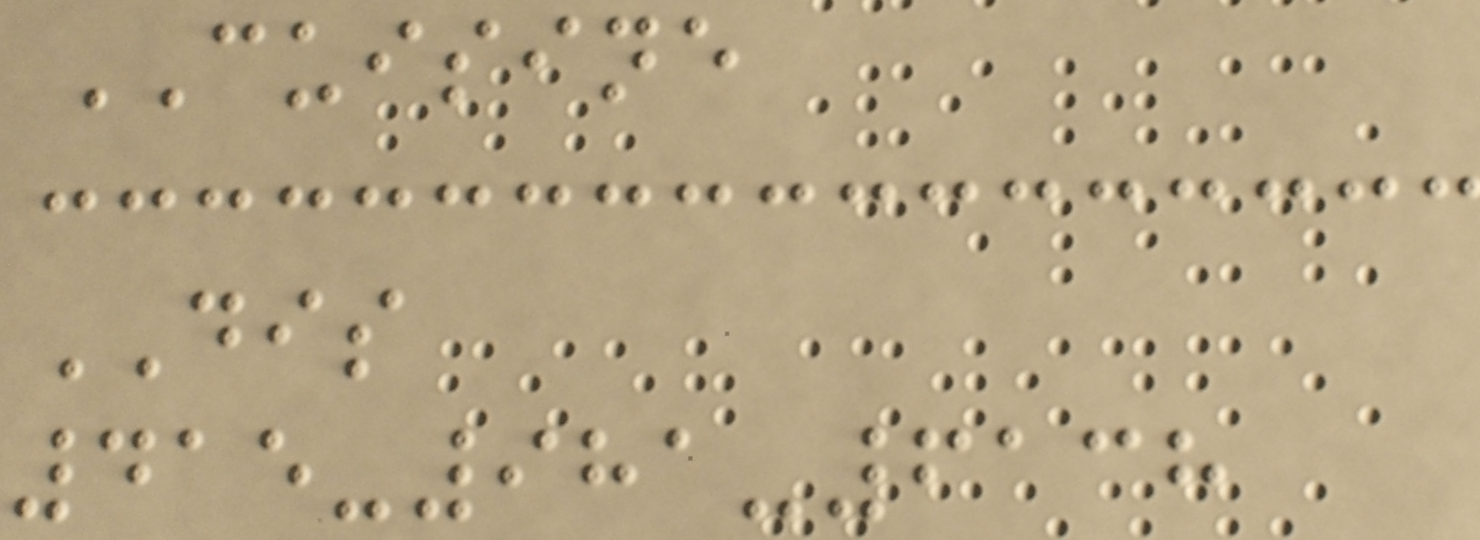CUISINE
DIS
415-981-6138
